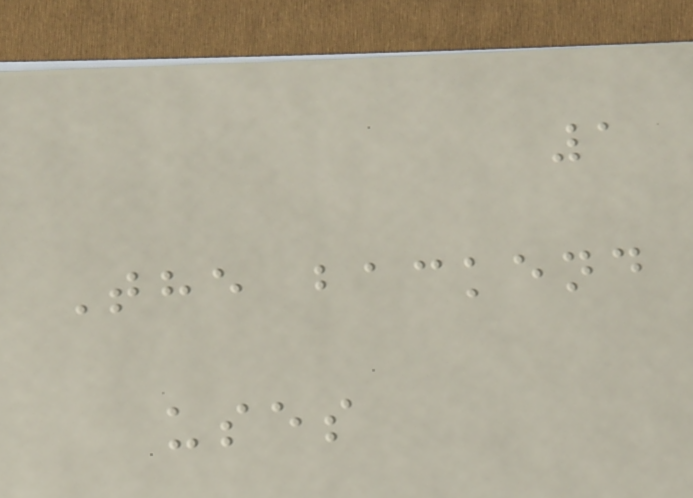1
The backend
uses
